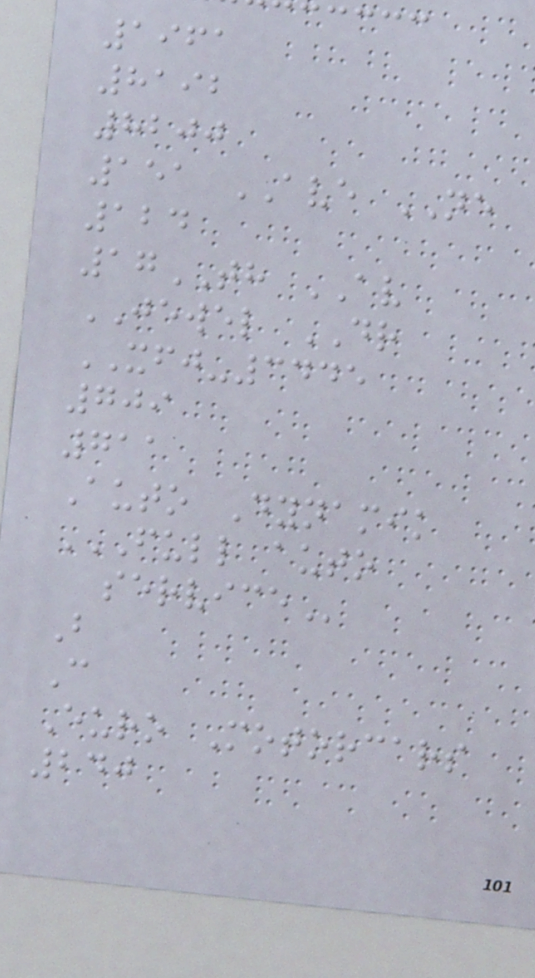1961
8192
8200
151 AVE NE
124
17TH AV
JEWEL DR
XFJ-3445
709
711
Auto Dynamik
FULL AUTO
SERVICE
B
C
Euro Motorcars
240
